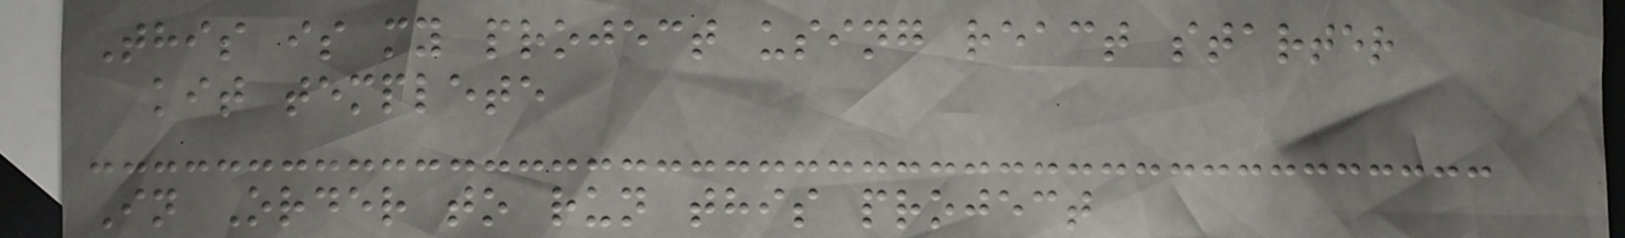This is my project using react starter
kit templete
In Order to run this project
